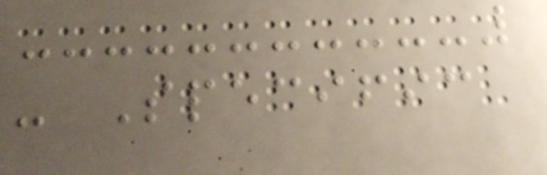- Specific
